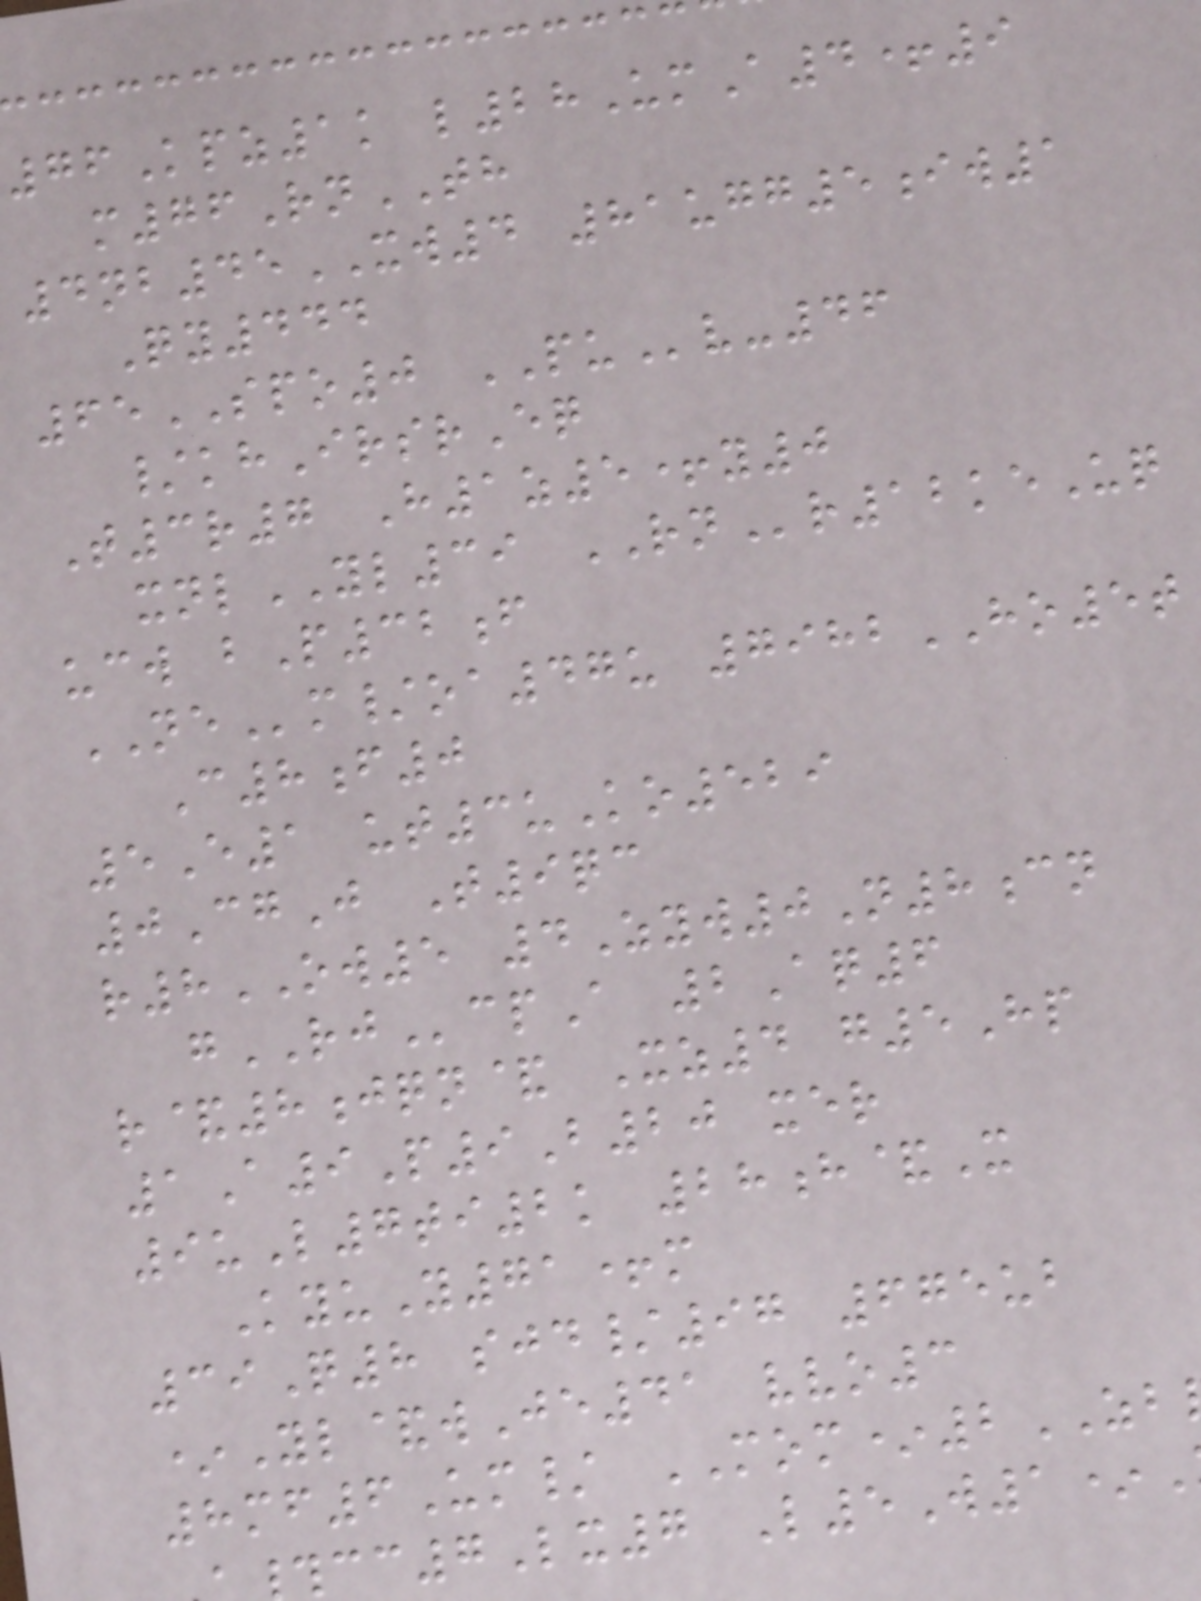76Kpz1k l28UmA4+9
m76RnTH
4nb45XW4 81ugg5iw1
Qy444
65SPO0 PUv-46
/khIrsrEq
T3r7 H1z5+y0
xnlYL39 RNr12keUq
ucw bP32f
NEm/oa47u 7982HO5t
C8f0
5E1 ut3uKo529
0CgJ T9qc
r8OW5 4Zyw0N8cn
gRJcpA 2Aq6
r&8jqn& Xz4 g5Hp
1A9P9B20 xer
9uL7ti2k 28h&X
KyuY71+m
39Q8 sjd/97 675ub
*Yl&wJe41 vvo3
8mf6Um/ MOM*2ZB
cc7Lx7 L5W1*
